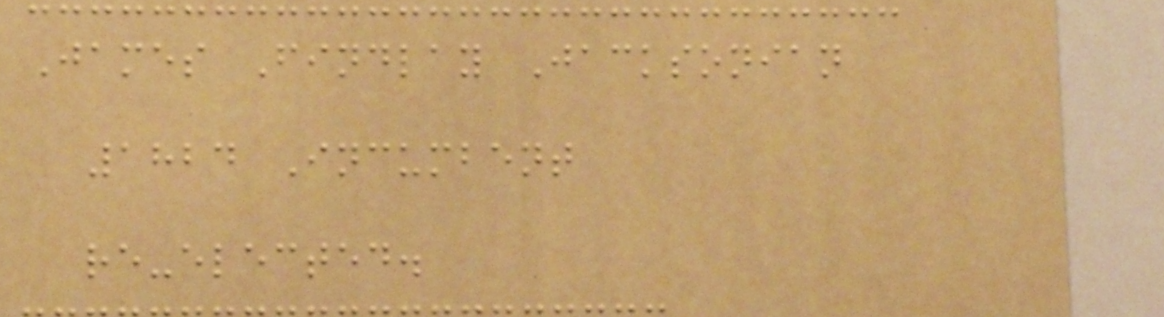James Findlay Jacksonian
1824 Incumbent
re-elected.
